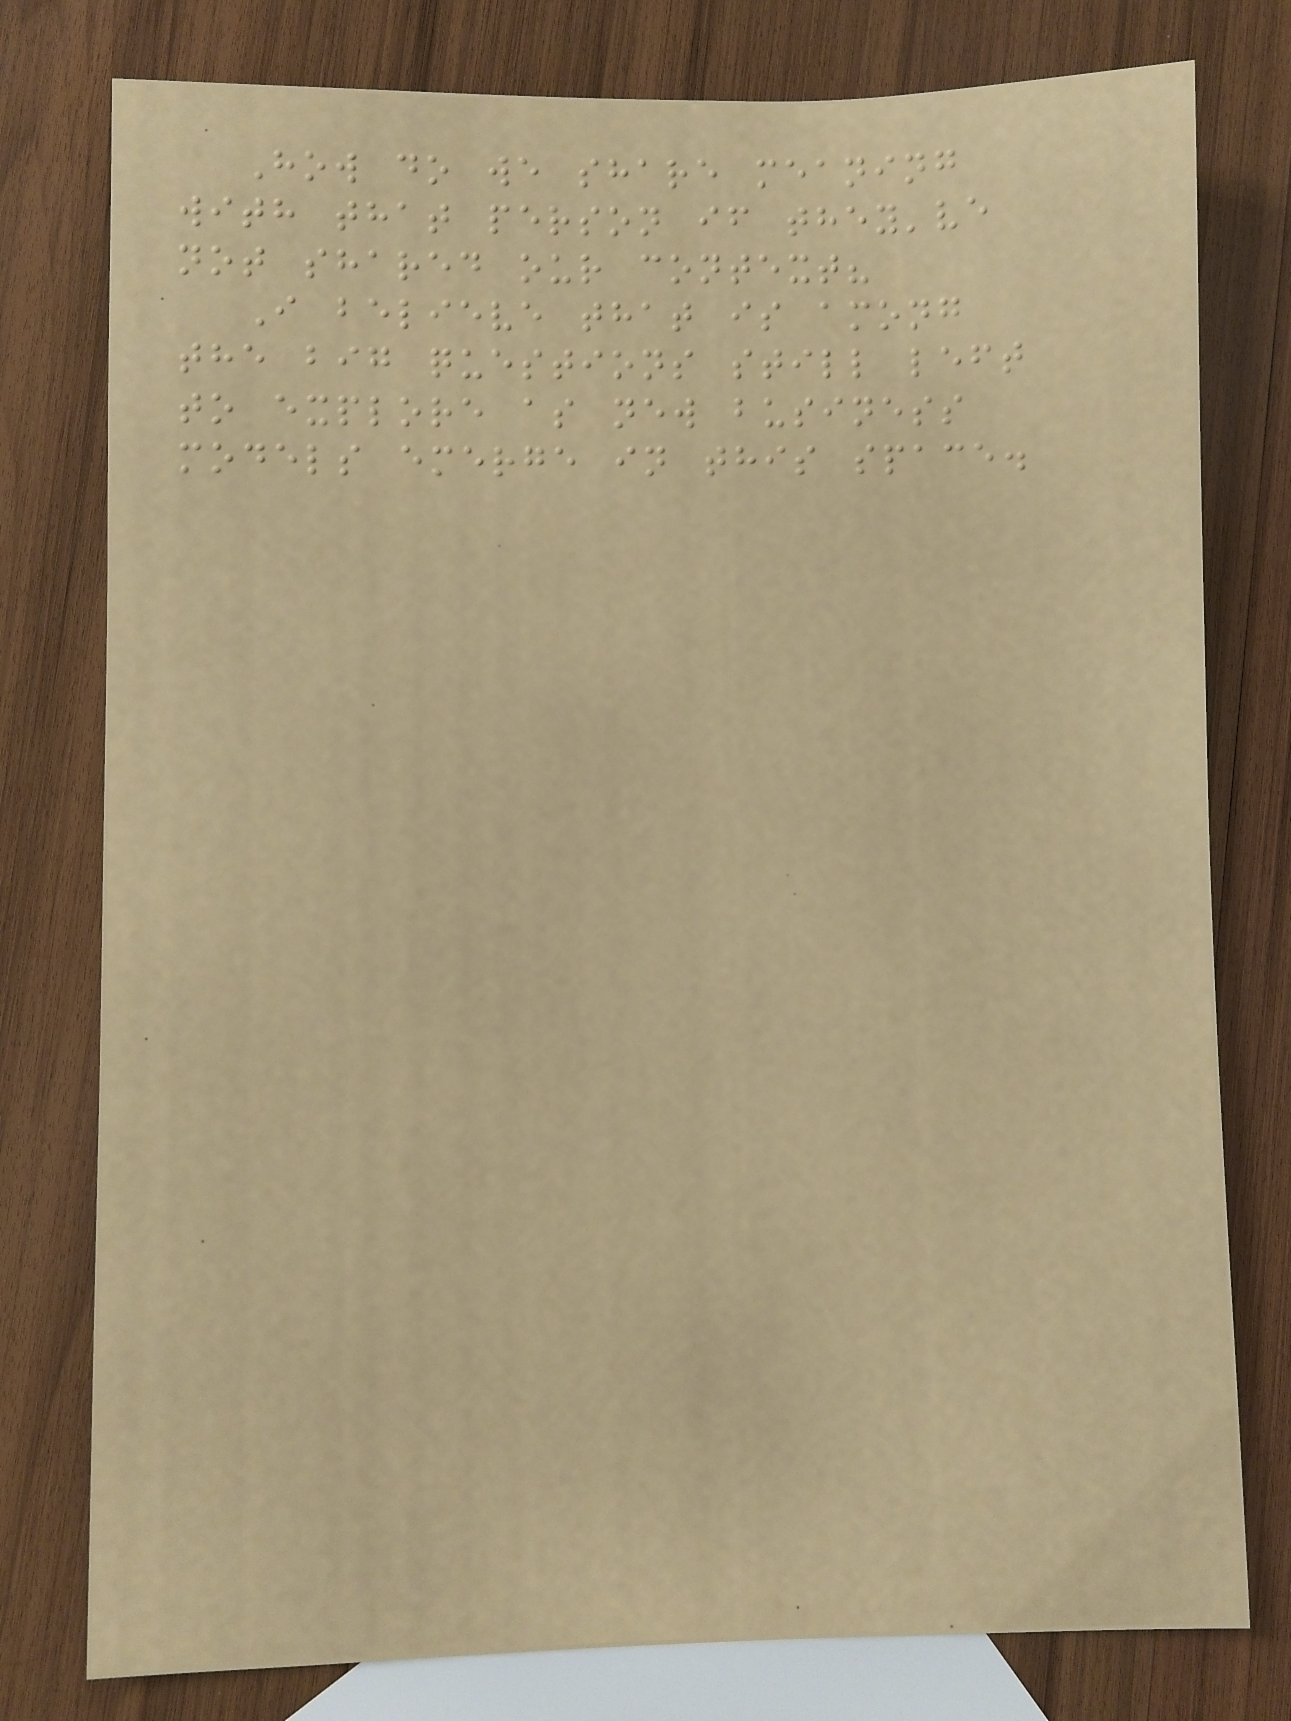How do we share meaning
with that person if they've
not shared our context?
I believe that is among
the big questions still left
to explore as new business
models emerge in this space.
